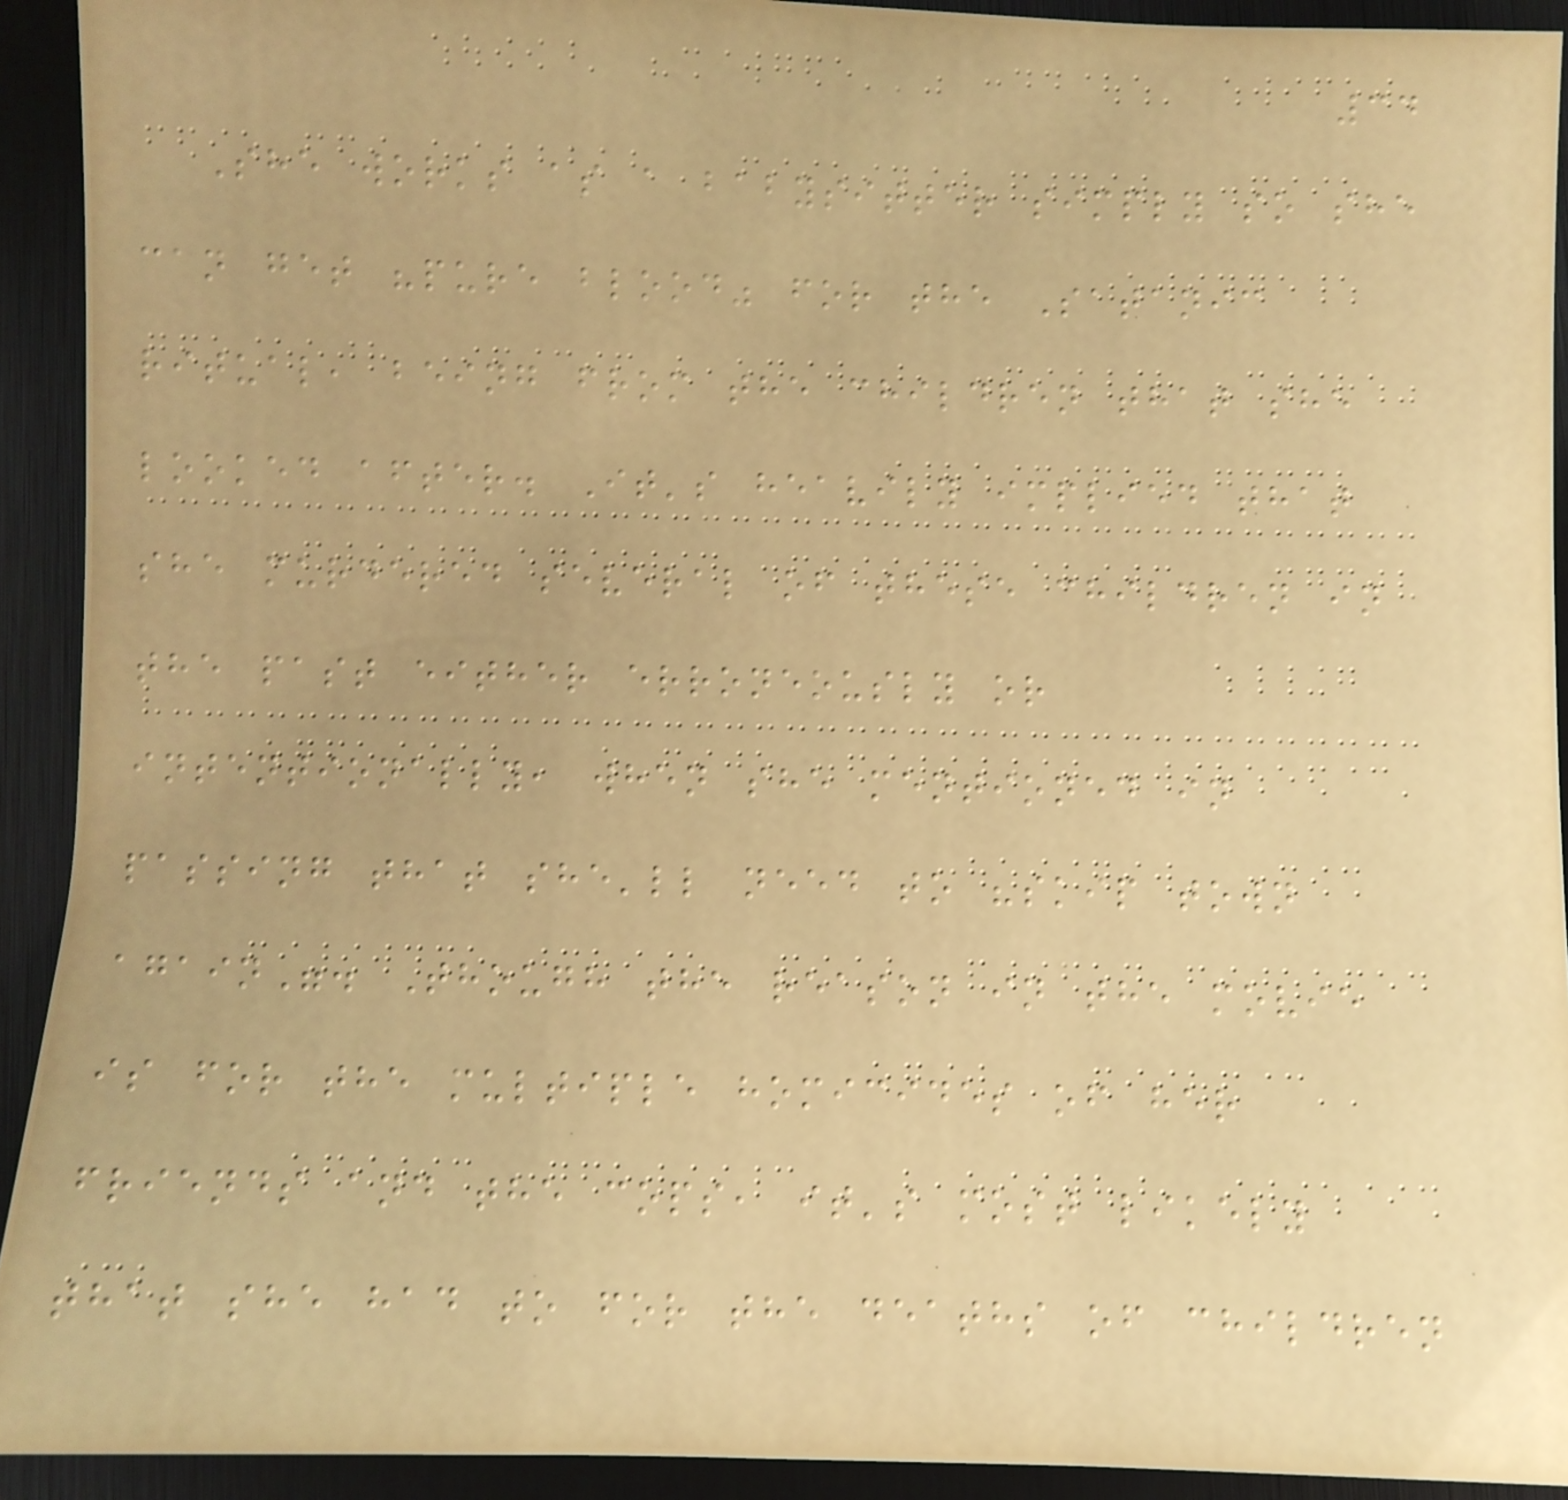34
She works as a babysitter simply so she
can get "pure blood" for the Satanic
ritual, being from the children that she
looked after. It's heavily implied that
she murdered several of these children in
the past either erroneously or
intentionally, when she mentioned in
passing that she'll need to "skip town
again". Though the reason in the movie
is for the multiple homicides of her
friends and the cops, it's most likely
that she had to for the deaths of children
